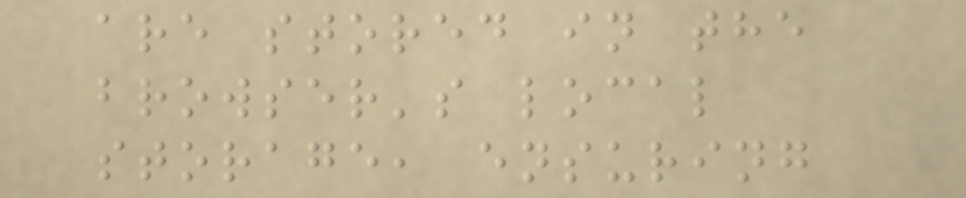are stored in the
browser's local
storage, ensuring
